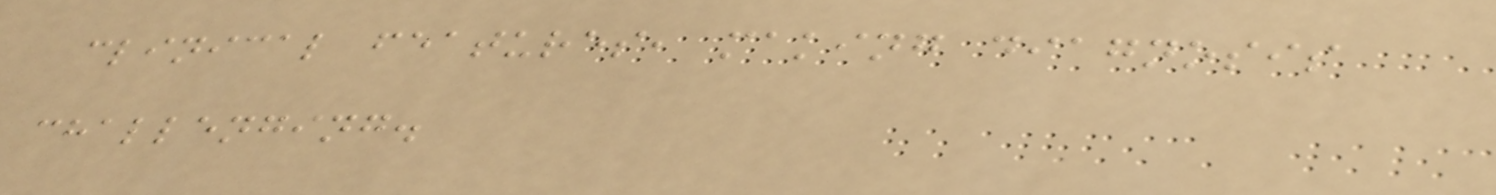clinical features, making diagnosis
challenging.
